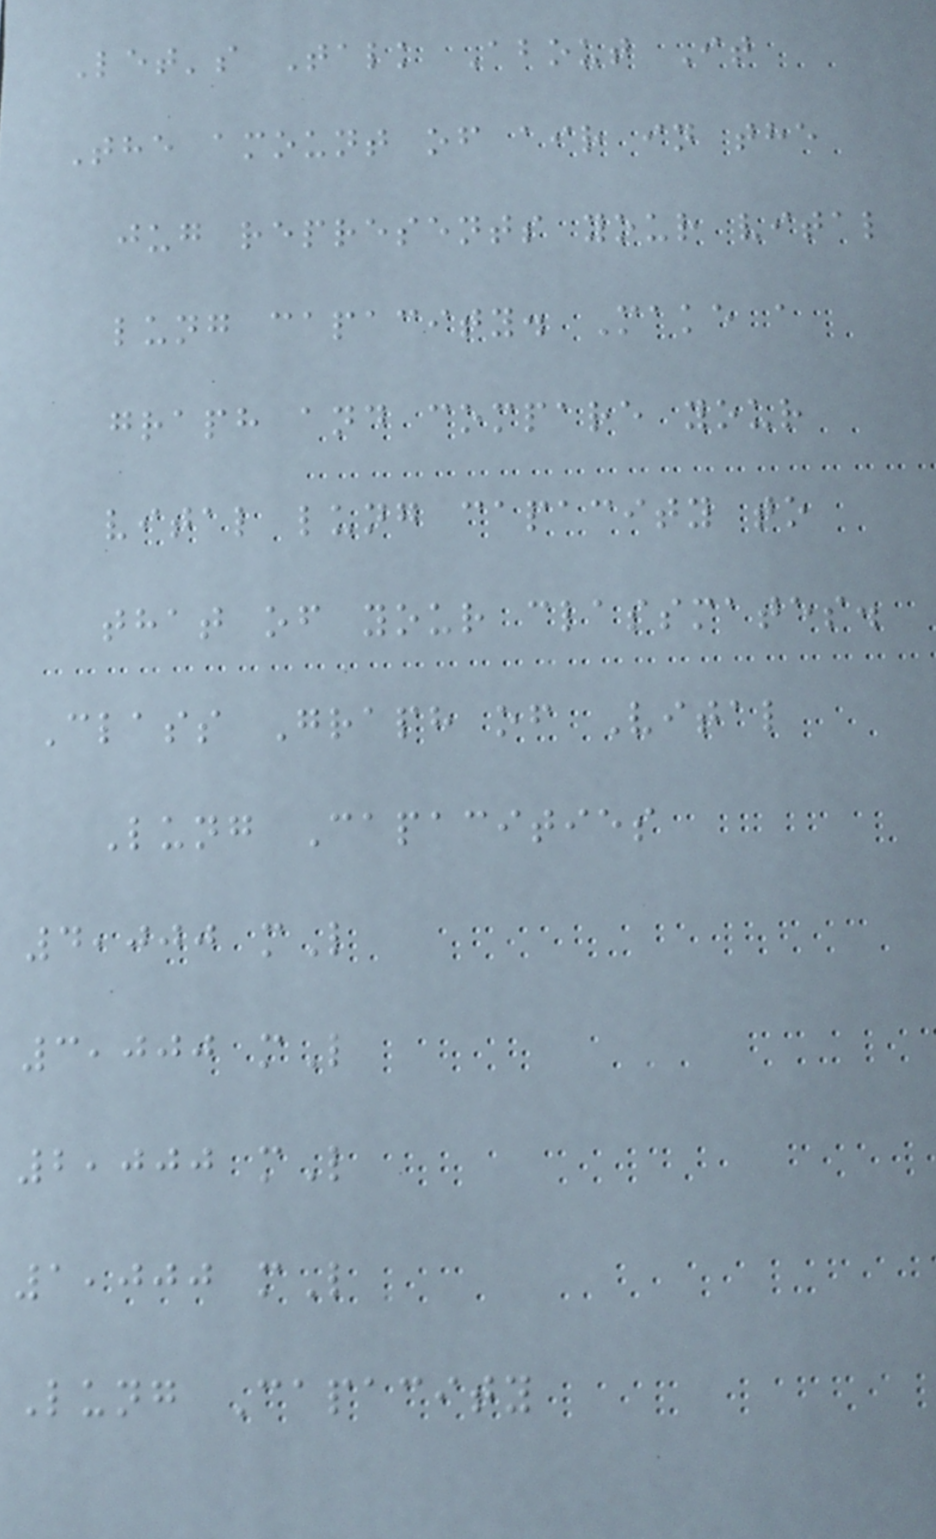Let's Talk About It
The amount of air in the
jug represents your vital
lung capacity. Make a
graph and compare your
vital lung capacity to
that of your classmates.
Class Graph of Vital
Lung Capacities
4,000 mL
3,000 mL
2,000 mL
1,000 mL
Lung Capacity
